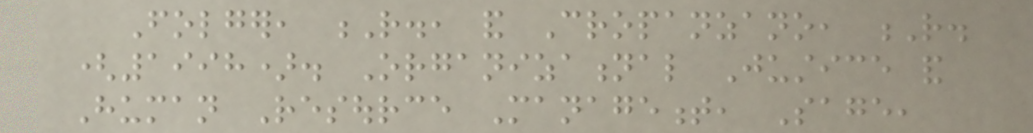Folger, R., and Cropanzano, R.
(1998). Organizational Justice and
Human Resource Management, Sage,
